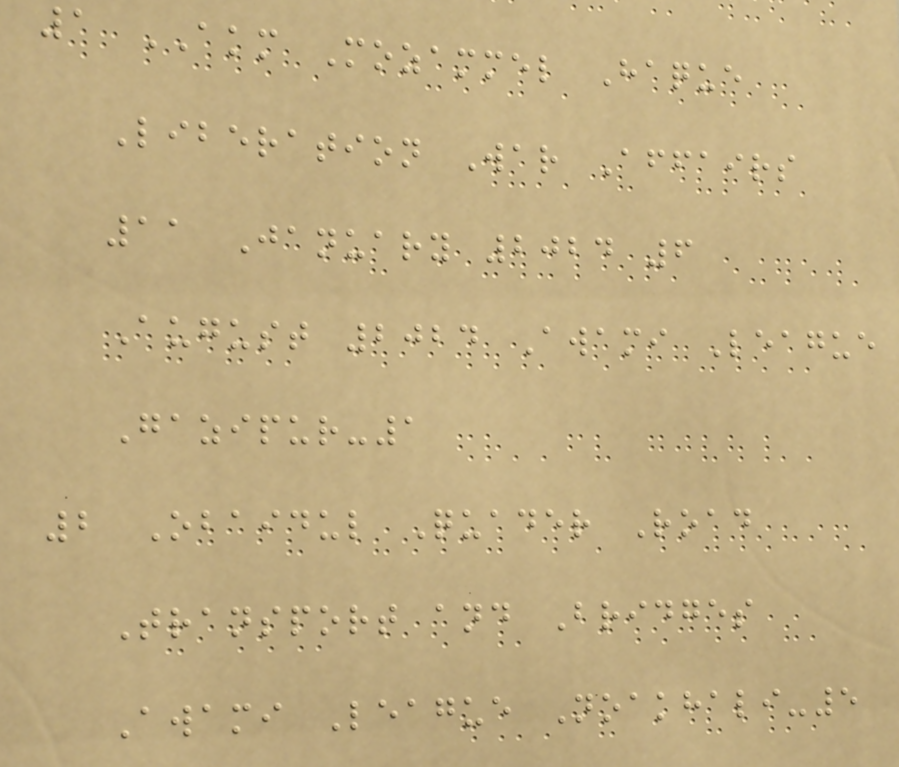1 AKM Mozammel Haque
Liberation War Affairs
11 January 2024 6
August 2024 Awami League
Gazipur-1
2 Obaidul Quader Road
Transport and Bridges
Awami League Noakhali-5
